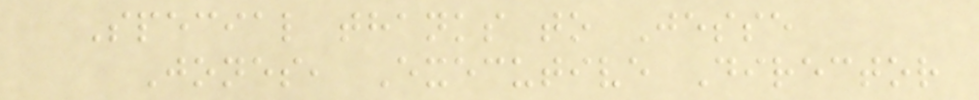Special thanks to Jesse
Jones, Executive Director
